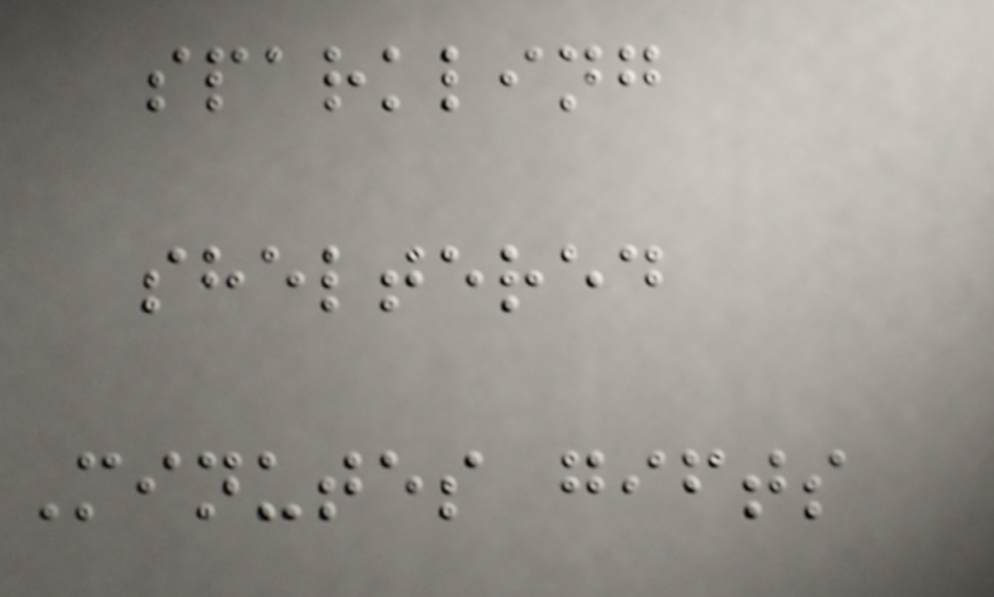sparkling
sheltered
Minutes gifts
